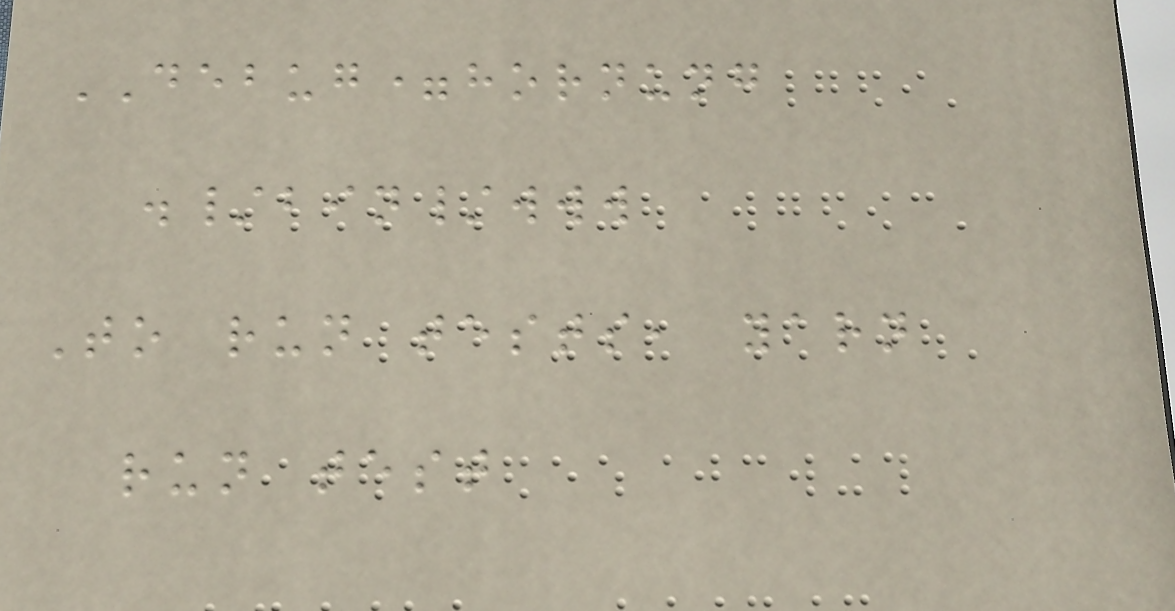DEBUG=hornung
./bin/www
To run tests, yarn
run test
